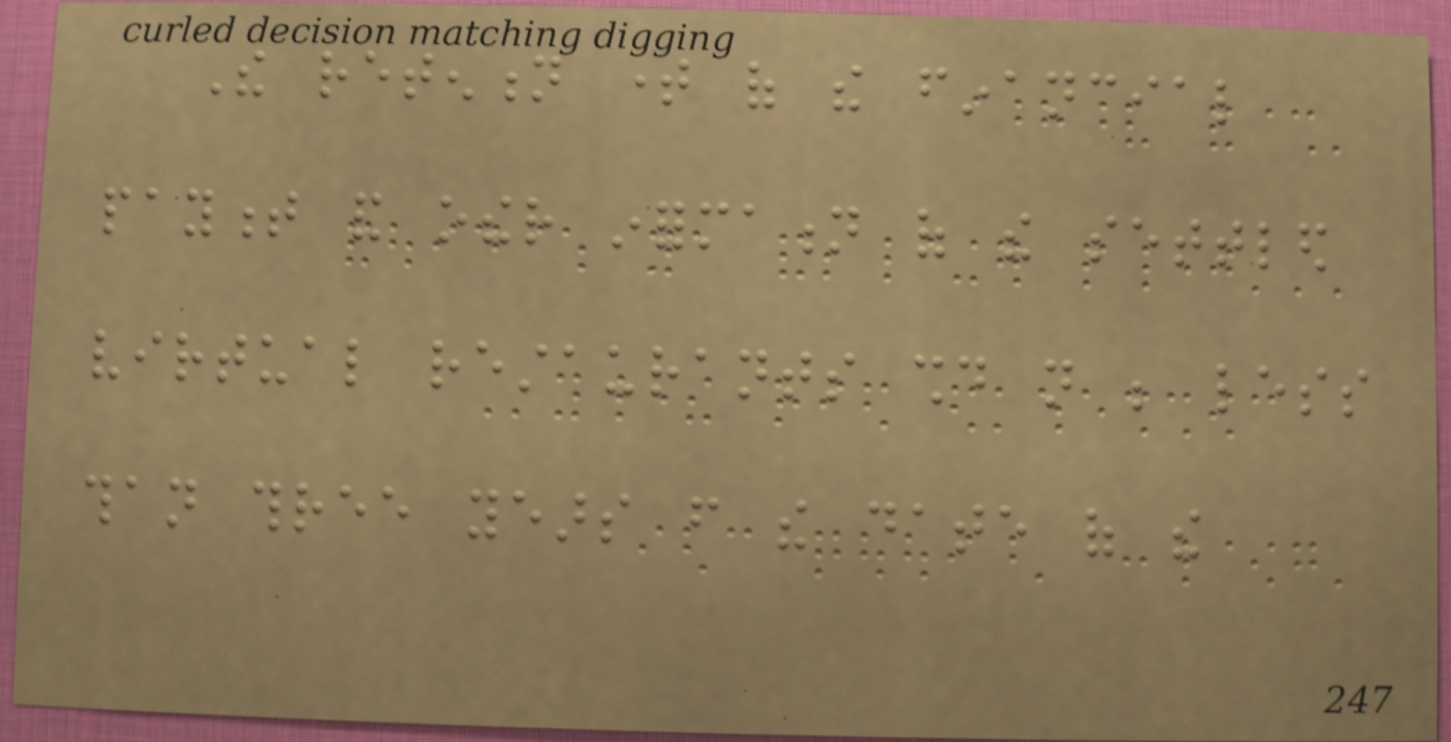The retention time of the financial
payment and other information of the settled
virtual restaurants should not be less
than three years from the date of the
